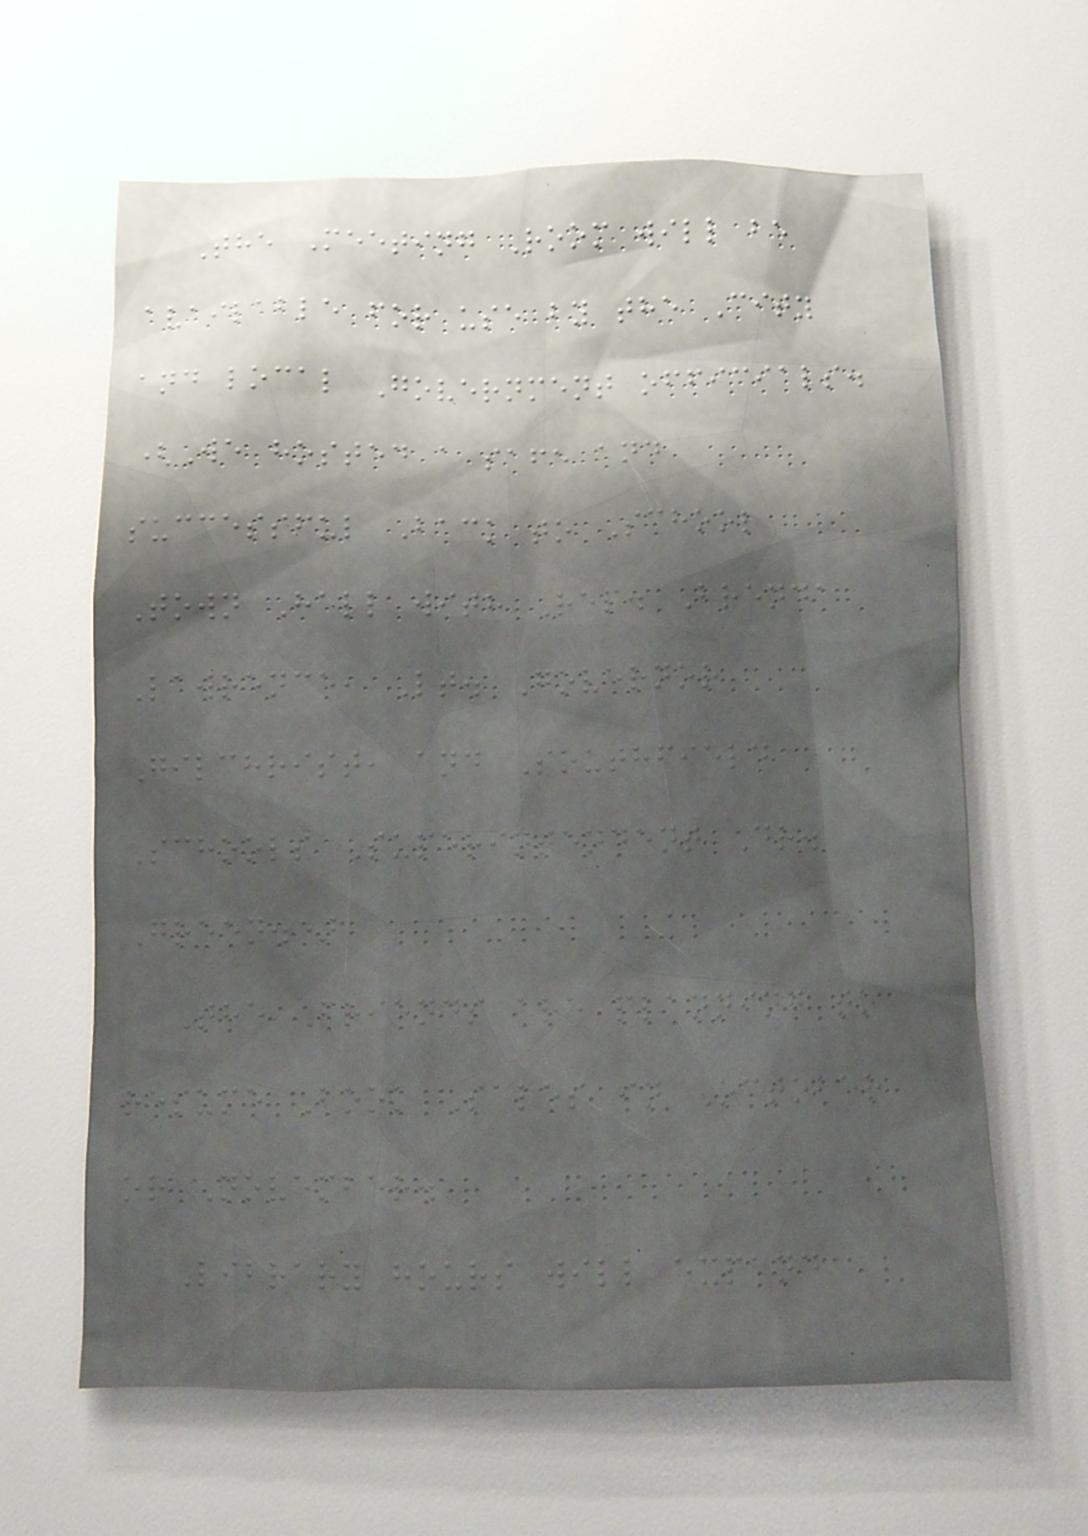The Meeting Room will be
available for use by the City
and local Government officials.
(We hosted a safe and
successful Back to School
Town Hall with Rep. Brenda
Lawrence, Lt. Governor
Gilchrist, and Southfield
Schools Superintendent Dr.
Green.)
The Friends are planning to
resume Book Sales in October
or November.
Library hours will expand
